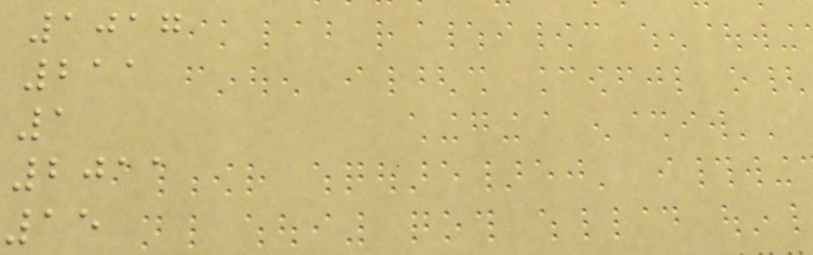1017
211
1
2011
15
